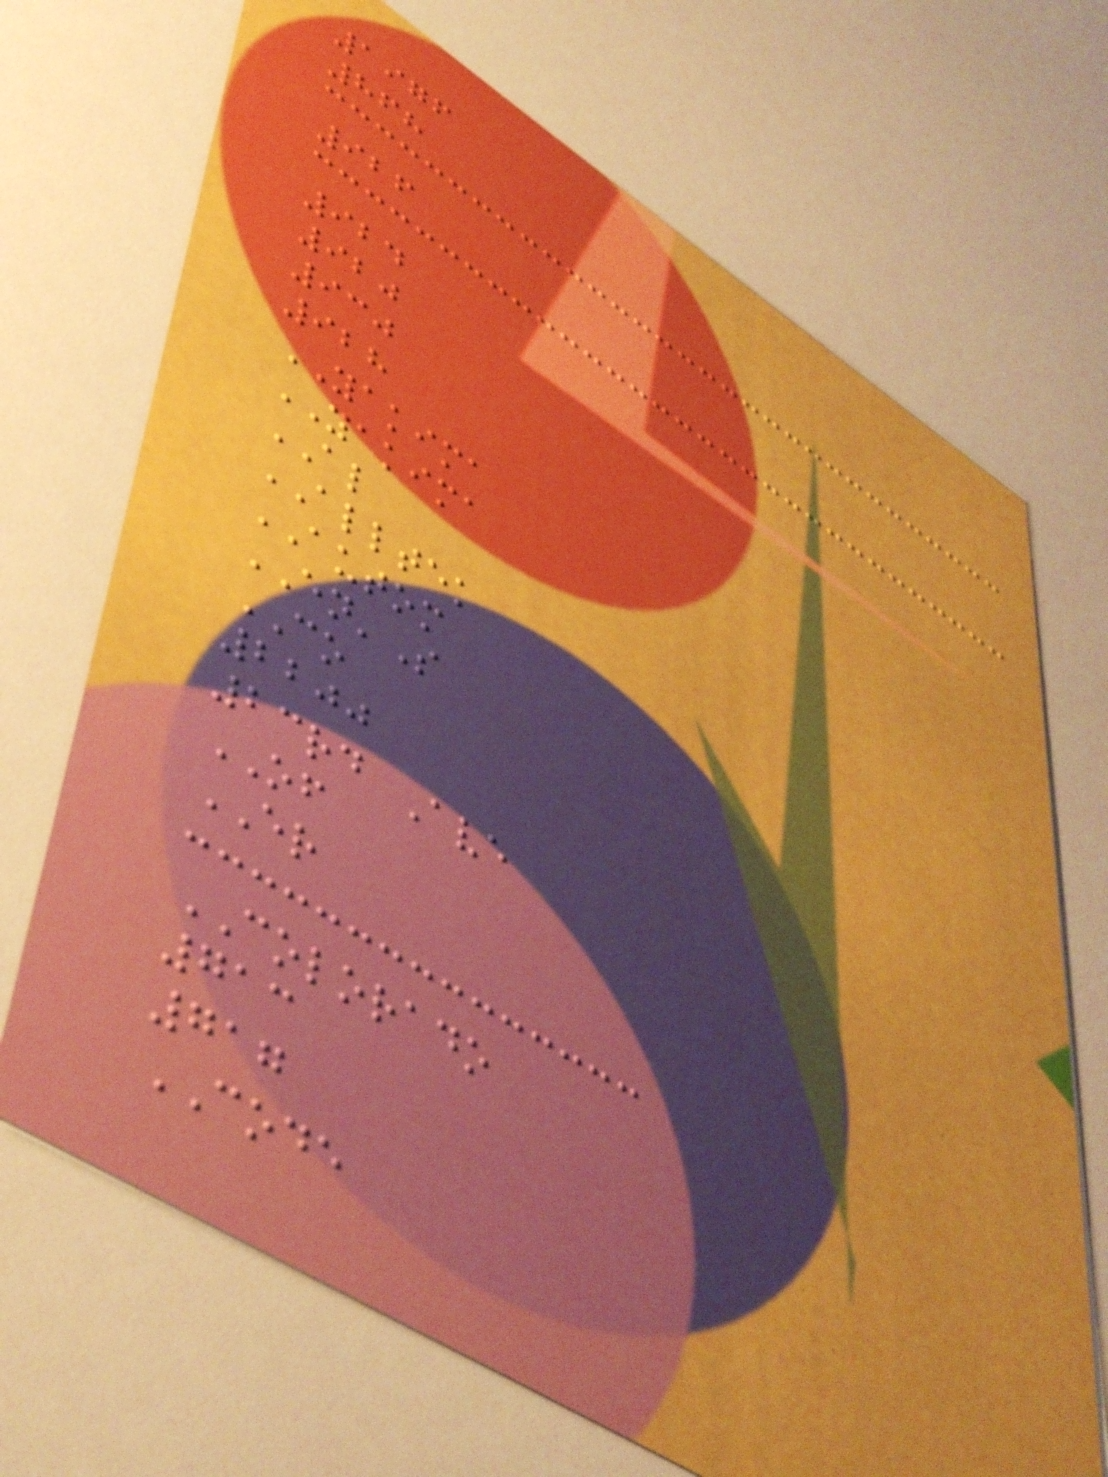1976
868
926
924
920
930
928
YAKIMA
YAKIMA
AL
ALLTEK
AUTOM
EN'S
CO
2200
23rd Ave
OF
ER
COLORADO
713
717
CODE
